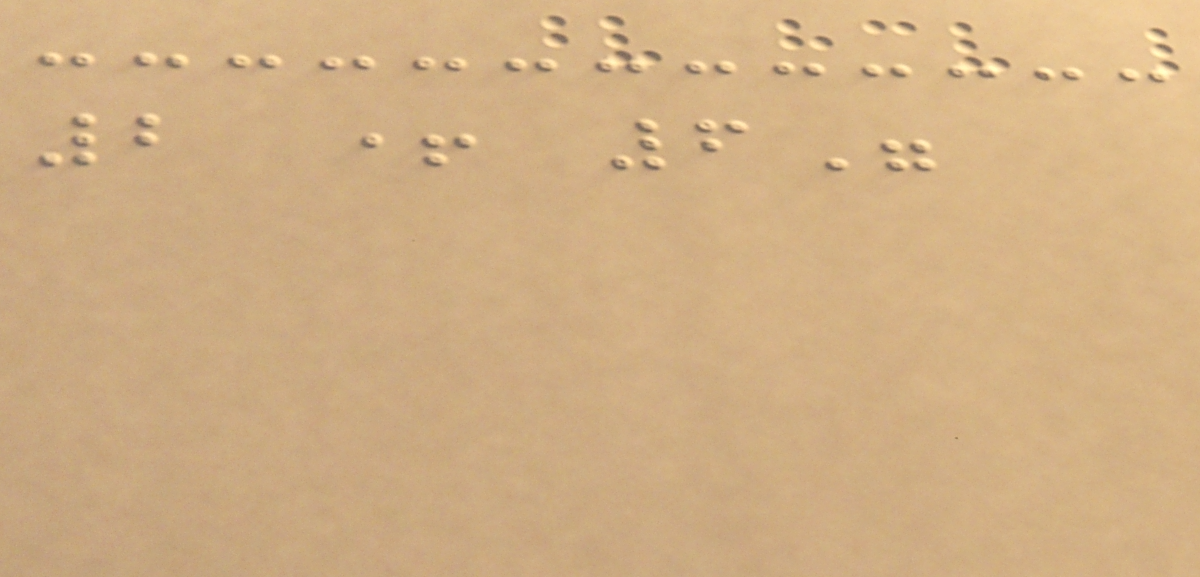2 + 6"
